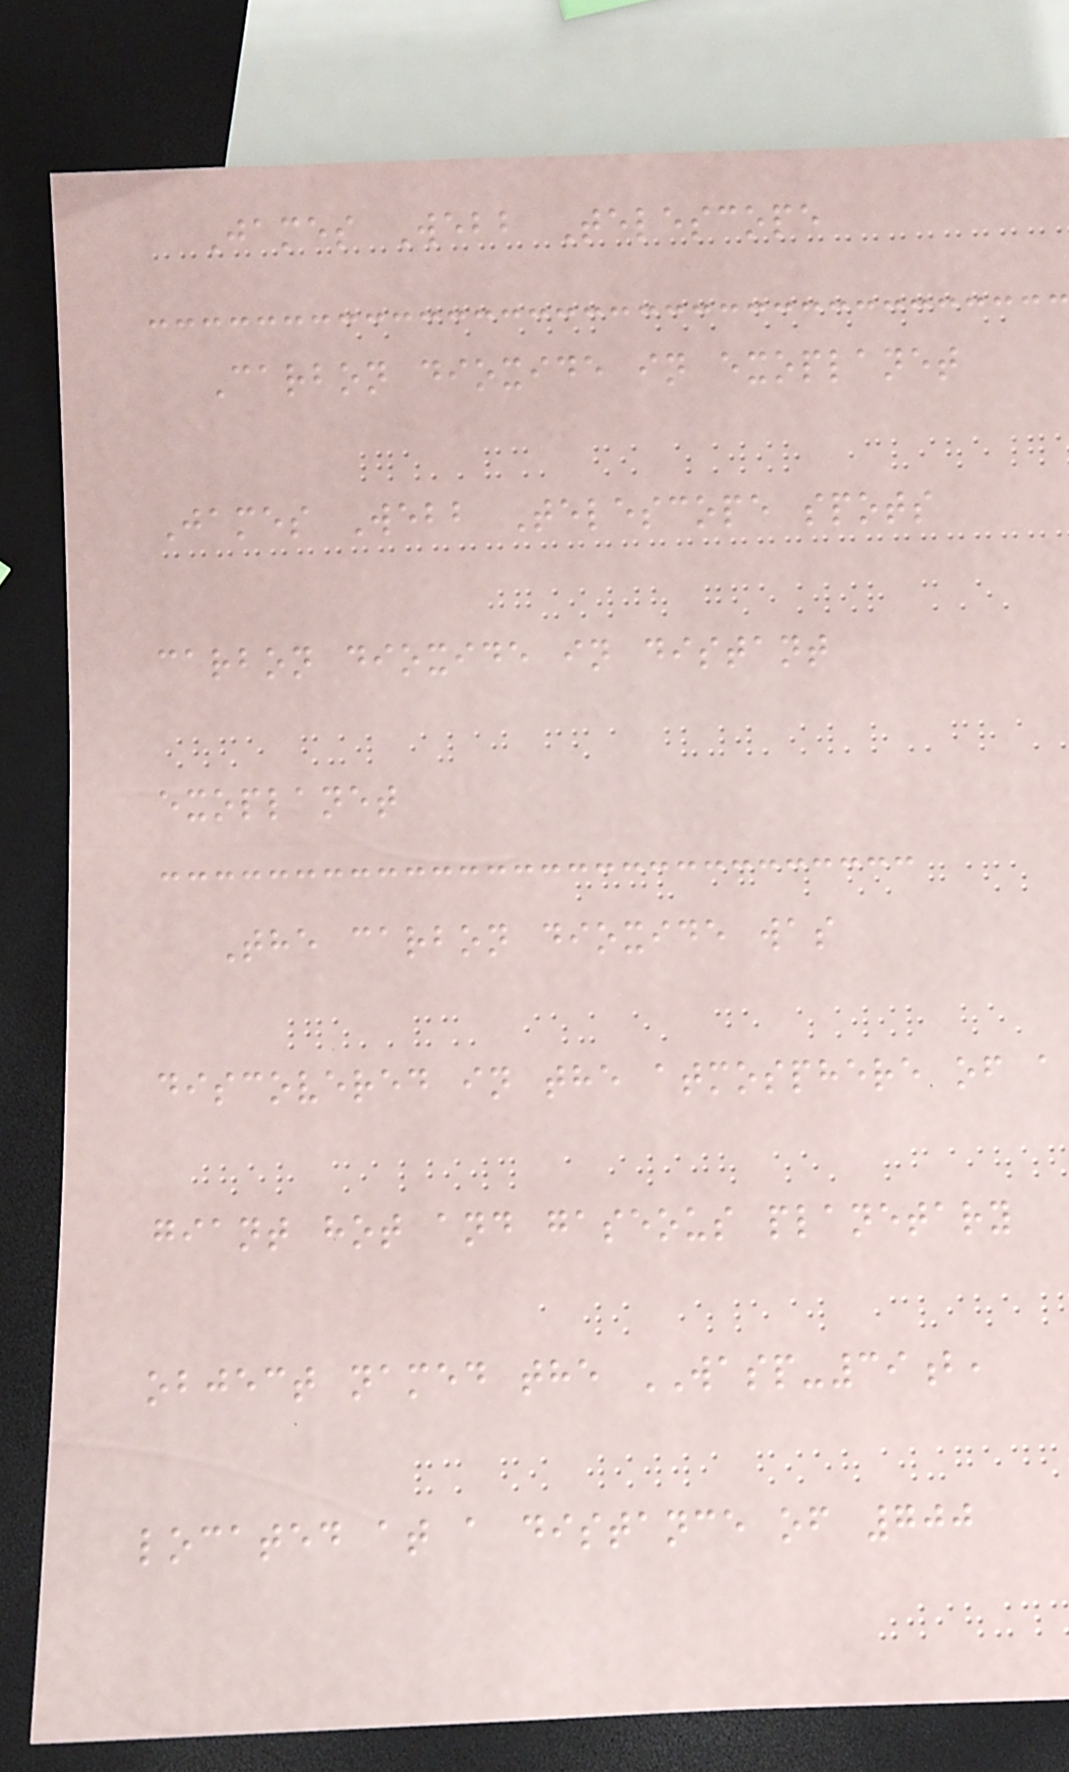James Webb Telescope
Carbon dioxide in exoplanet
James Webb Telescope spots
carbon dioxide in distant
exoplanet
The carbon dioxide was
discovered in the atmosphere of a
giant hot and gaseous planetary
object named the WASP-39b,
located at a distance of 700
